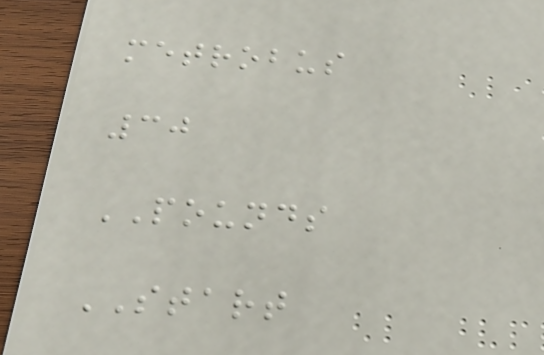metrobus
30
POUNDS
START
